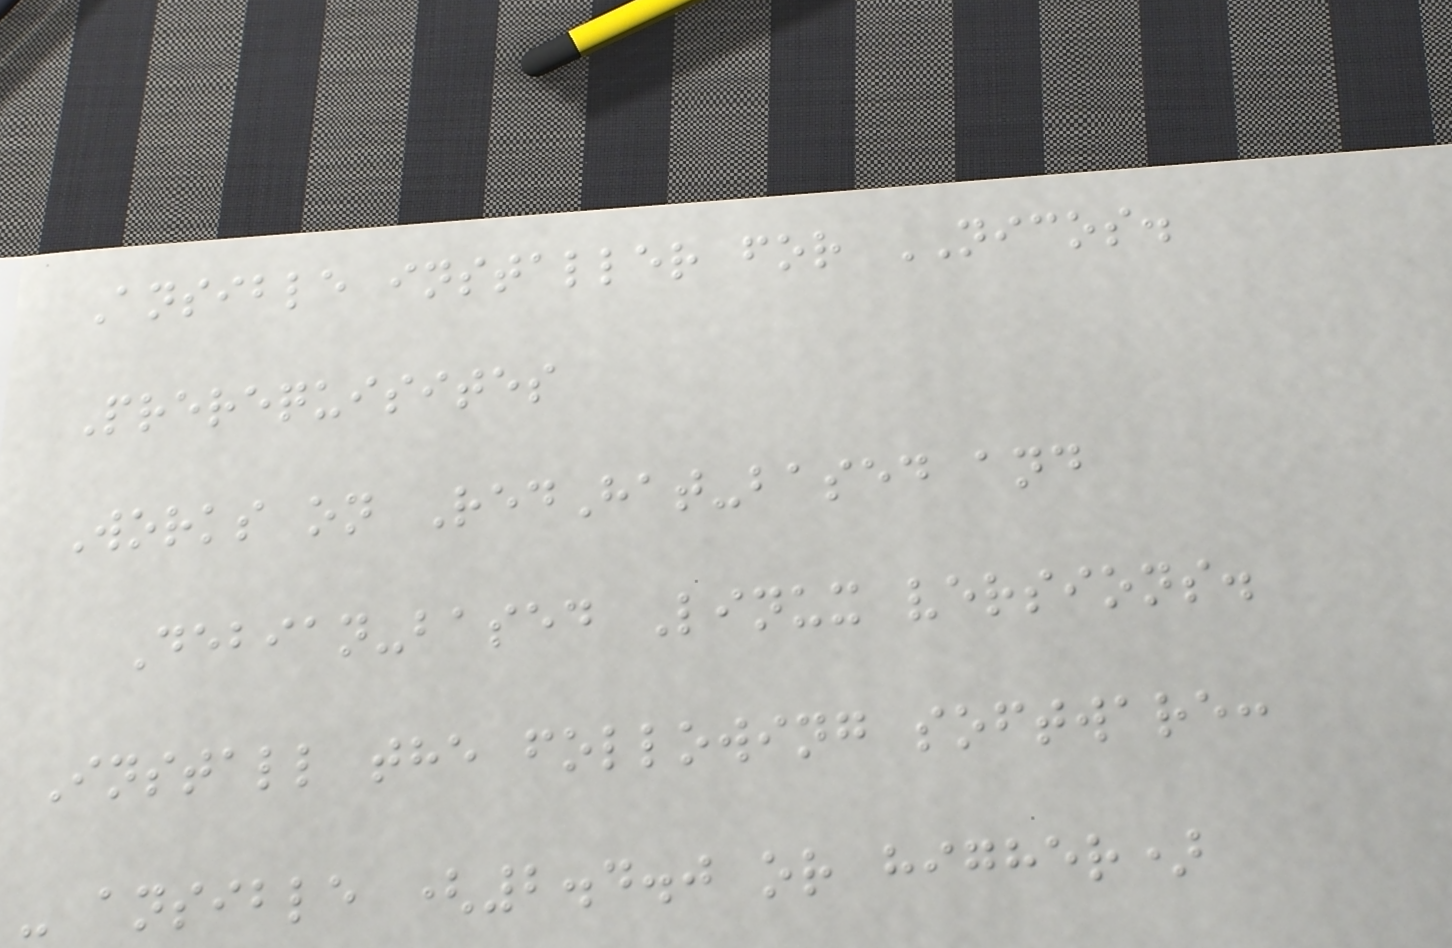Ansible installer for NICOS.
Prerequisites
Works on RedHat-based and
Debian-based Linux versions.
Install the following software:
- ansible (2.4.0 or higher)
